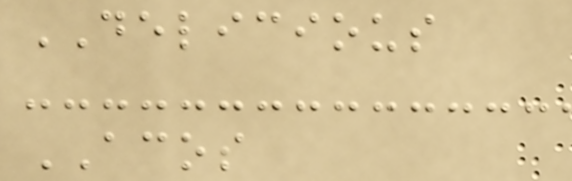DELICIOUS
ACOS
